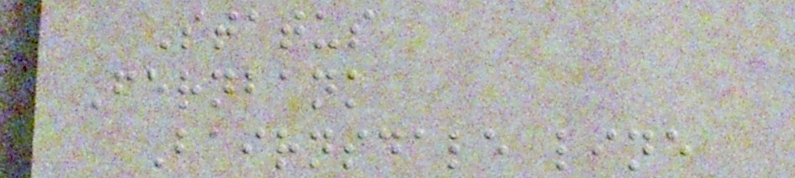Status
Fernbank
Bairnsdale line
